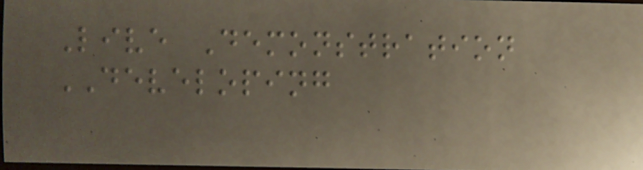Live Demonstration
DEVELOPING
